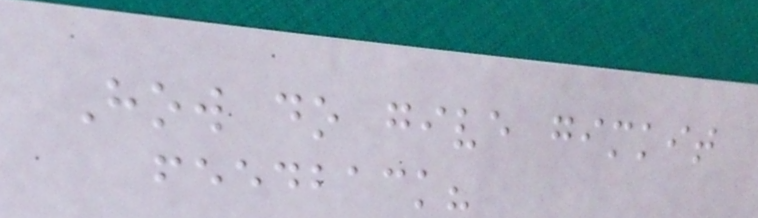How do give gimkit
feedback?
